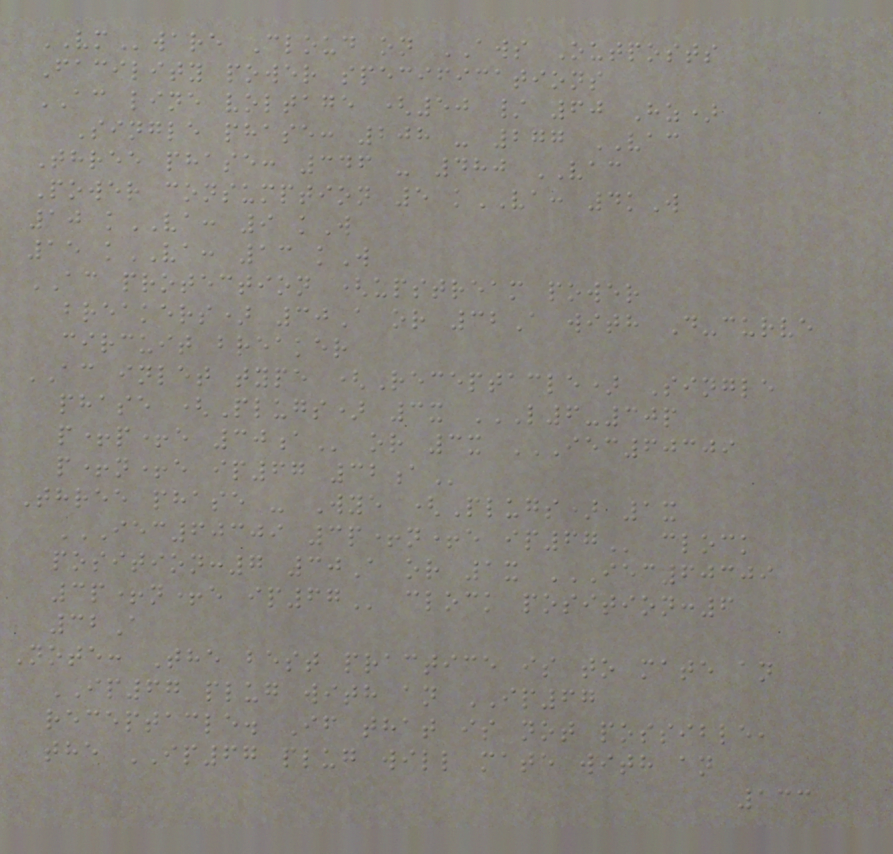VMware Cloud on AWS Outposts
Facility power specifications
AC line voltage (50 / 60 Hz)
Single phase: 208 - 277 VAC
Three phase: 346 - 480 VAC
Power consumption 5 kVA: 4kW
10 kVA: 9 kW
15 kVA: 13 kW
AC protection (upstream power
breakers) 30A or 32A with D-curve
circuit breaker
AC inlet type (Receptacle) Single
phase (Plugs) 3x L6-30P
P+P+E 30A or 3x IEC60309
P+N+E IP67 32A
Three phase - Wye (Plugs) 1x
IEC60309 3P+N+E IP67 clock
position:7 30A or 1x IEC60309
3P+N+E IP67 clock position:6
32A
Note: The best practice is to mate an
IP67 plug with an IP67
receptacle. If that is not possible,
the IP67 plug will mate with an
133
